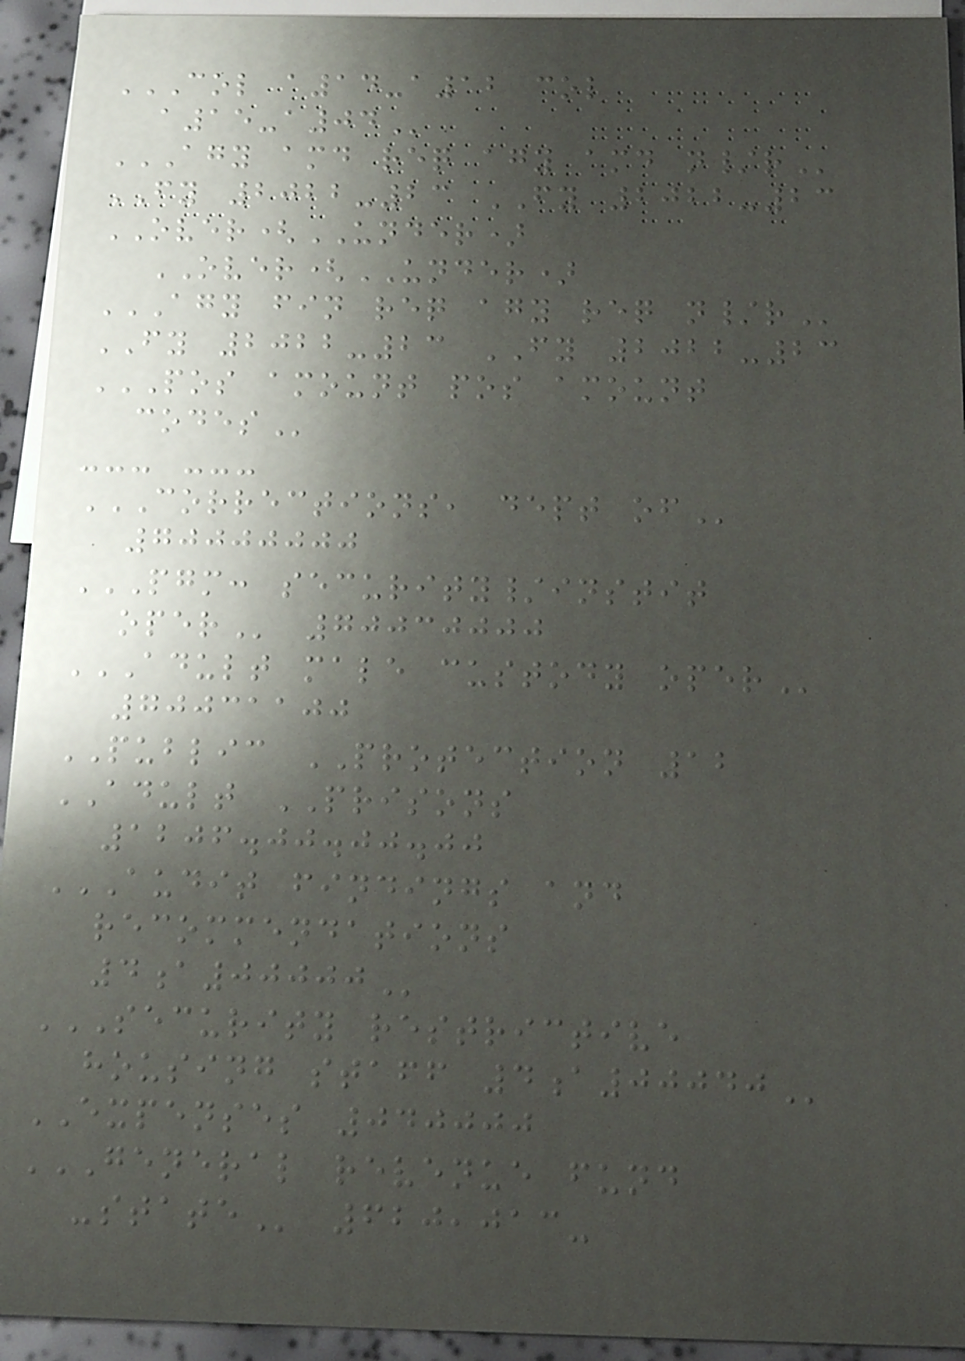COL A14-A12 COL
A15-A04
AGY AMD REQ AGY AMD N/R
FY 2022-23 FY 2022-23
OVER(UNDER)
OVER(UNDER)
AGY FIN REQ AGY REQ N/R
FY 2022-23 FY 2022-23
POS AMOUNT POS AMOUNT
CODES
--- ---
CORRECTIONS, DEPT OF
70000000
PGM: SECURITY/INSTIT
OPER 70030000
ADULT MALE CUSTODY OPER
70031100
PUBLIC PROTECTION 12
ADULT PRISONS
1206.00.00.00
AUDIT FINDINGS AND
RECOMMENDATIONS
4A00000
SECURITY RESTRICTIVE
HOUSING STAFF 4A00040
EXPENSES 040000
GENERAL REVENUE FUND
-STATE 620,013-
